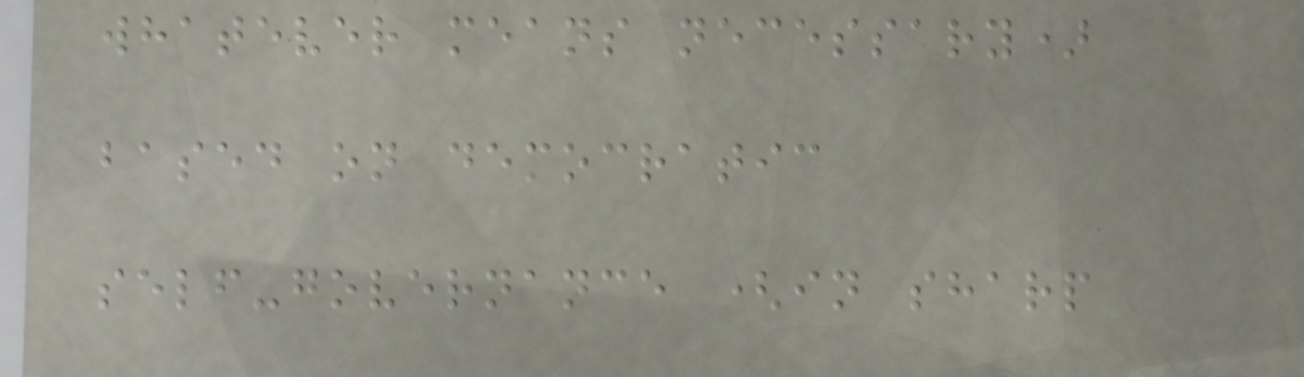whatever means necessary)
based on democratic
self-governance (in sharp
